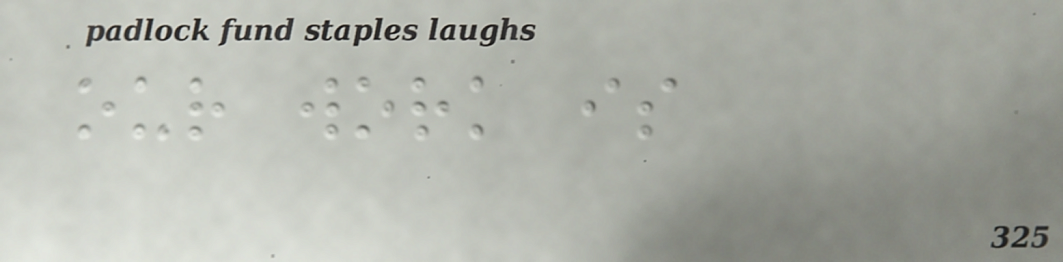our work is
